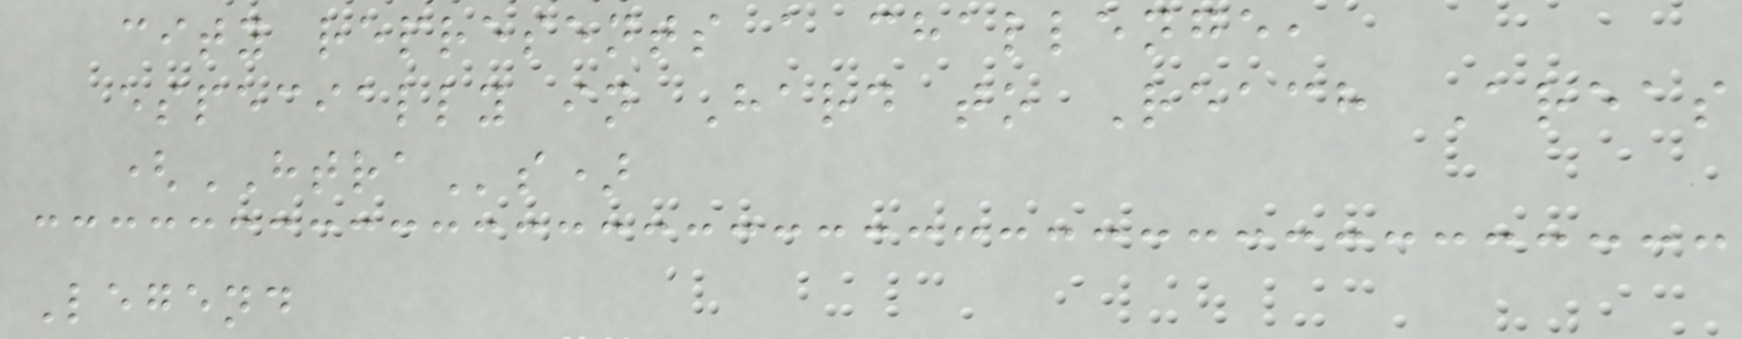city represents a challenge,
especially in Hard to Reach Areas
(HTRAs)
Legend
